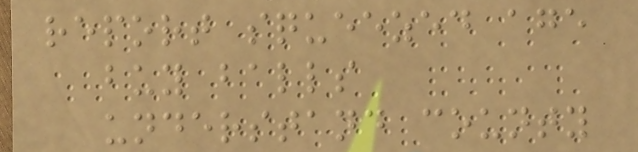report squeezed age
buy balls
understand county
